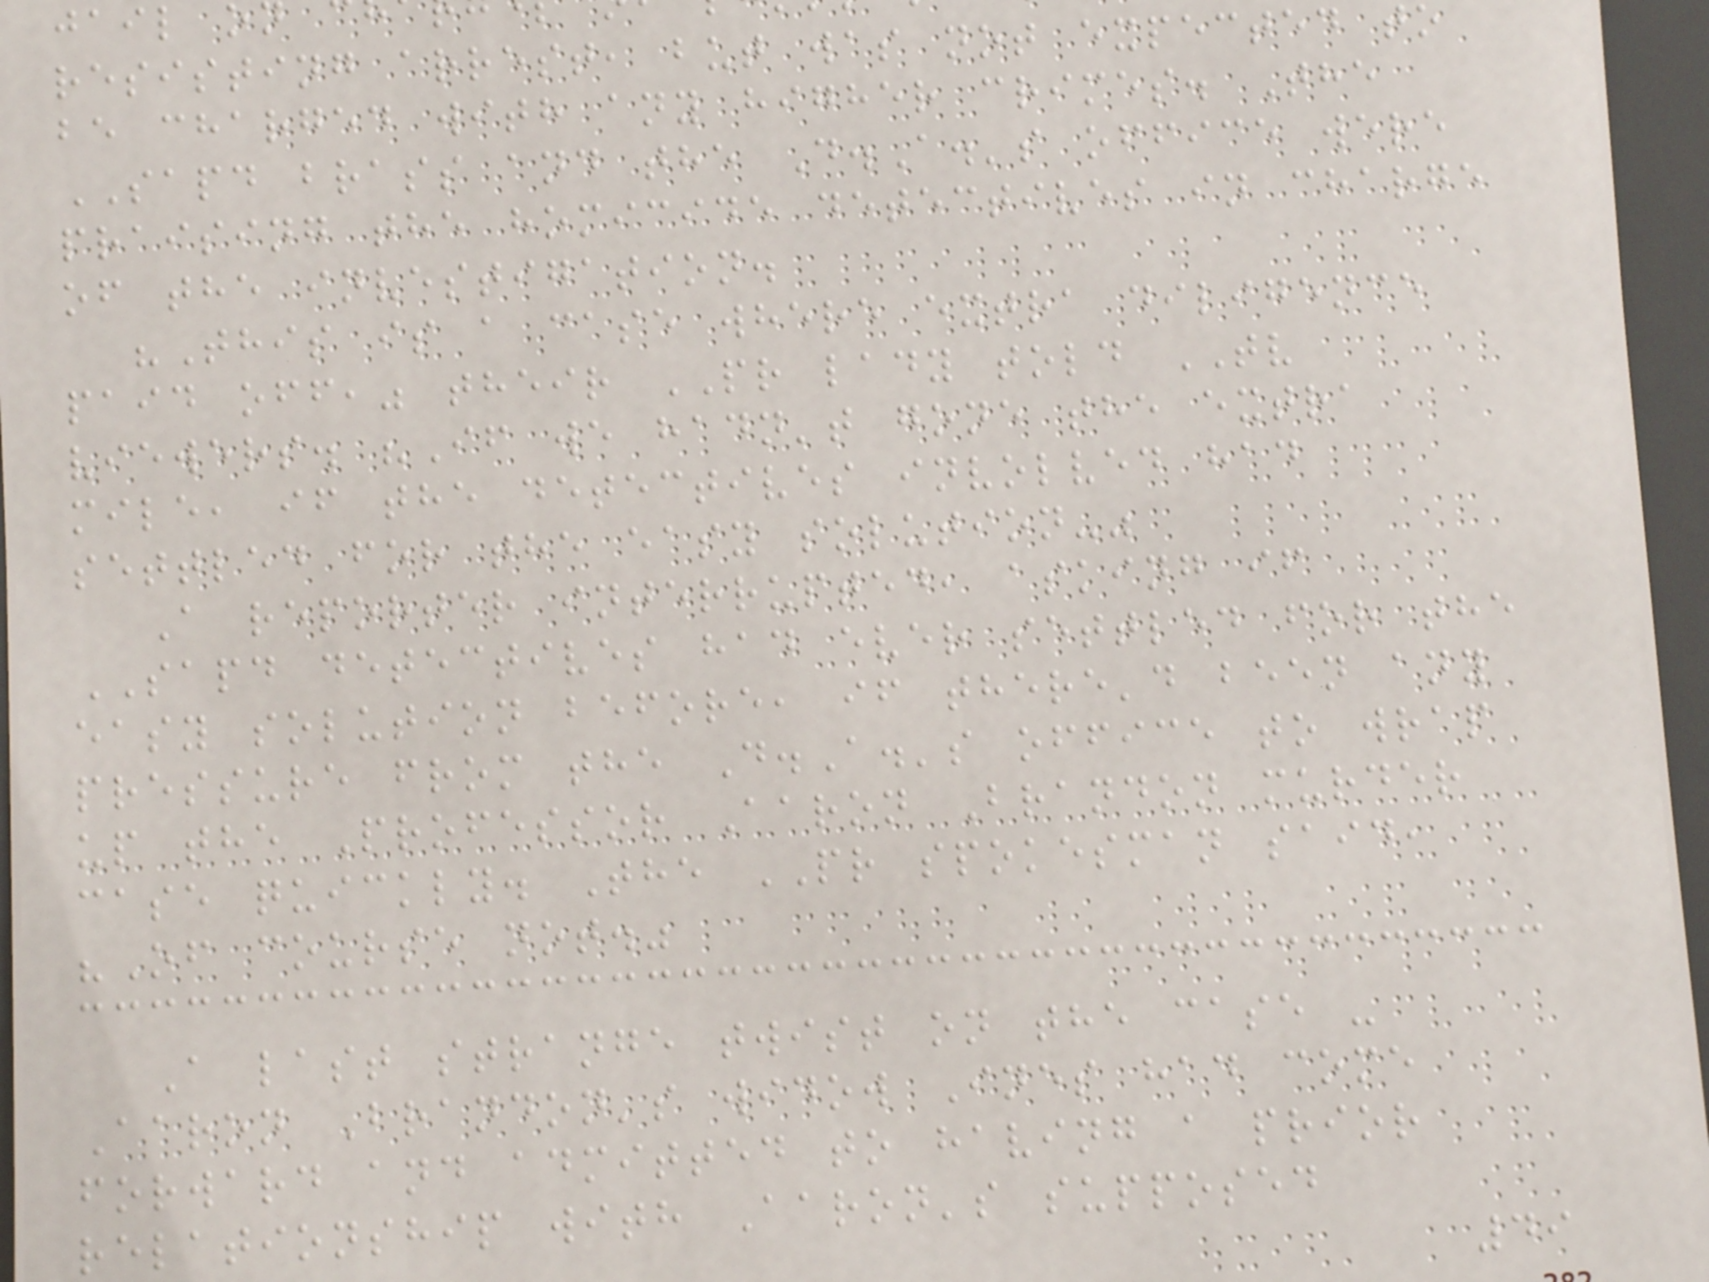resisting arrest, but was not expected to
be charged with any higher crimes. The
SAPD brass and the D.A.'s office were
praising the homicide detectives in charge
of the investigation.
"This is a case where extra diligence
paid off," their PR lady told TV
viewers. "If we hadn't gone the extra
mile, if the detectives involved had
settled for the easy solution-"
A reporter interrupted, asking if
SAPD detectives had ever settled for the
easy solution before, if there'd been any
pressure from the D.A.'s office to wrap
up the Professor Aaron Brandon murder
case quickly. The PR spokesman said,
"Of course not."
A last strange twist on the case -
Aaron Brandon's widow Ines had come
forward and admitted to having a prior
relationship with Aaron's supposed
49
